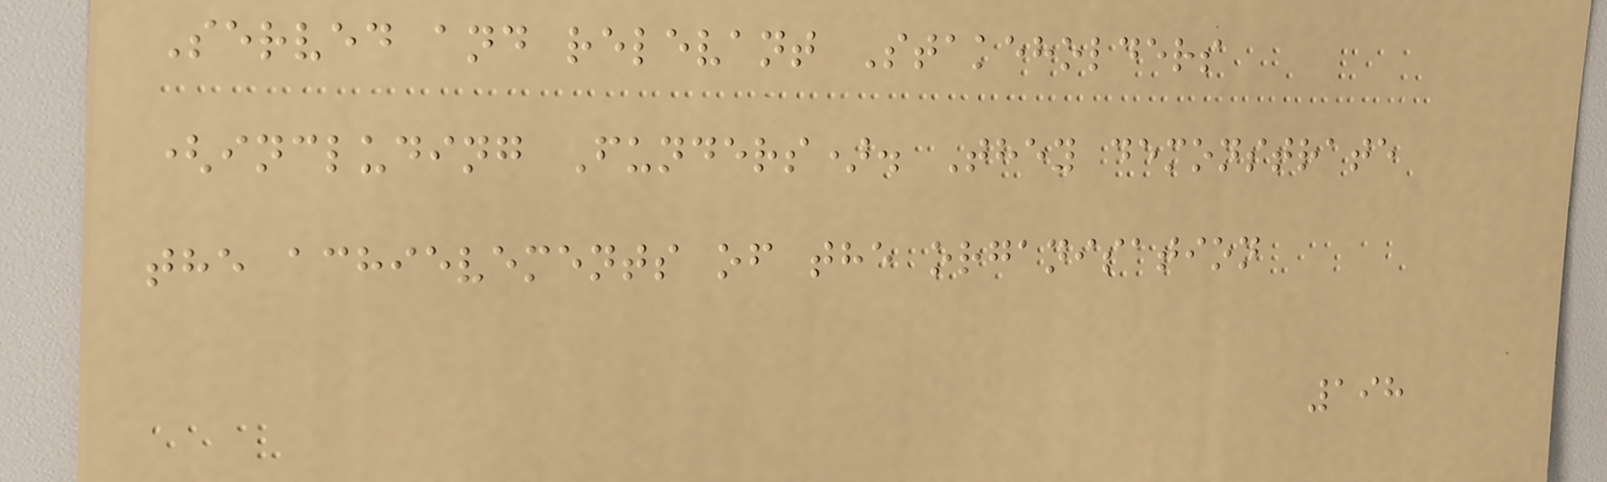Served and relevant Stakeholders
(including Funders). They demonstrate
the achievements of the organisation
198
